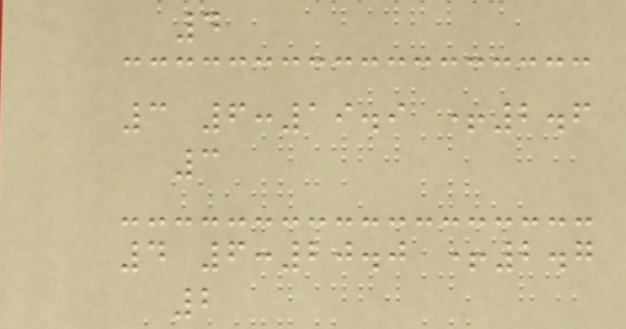4
3 6:19.9 +2.6
3
4 6:20.0 +2.7
2
